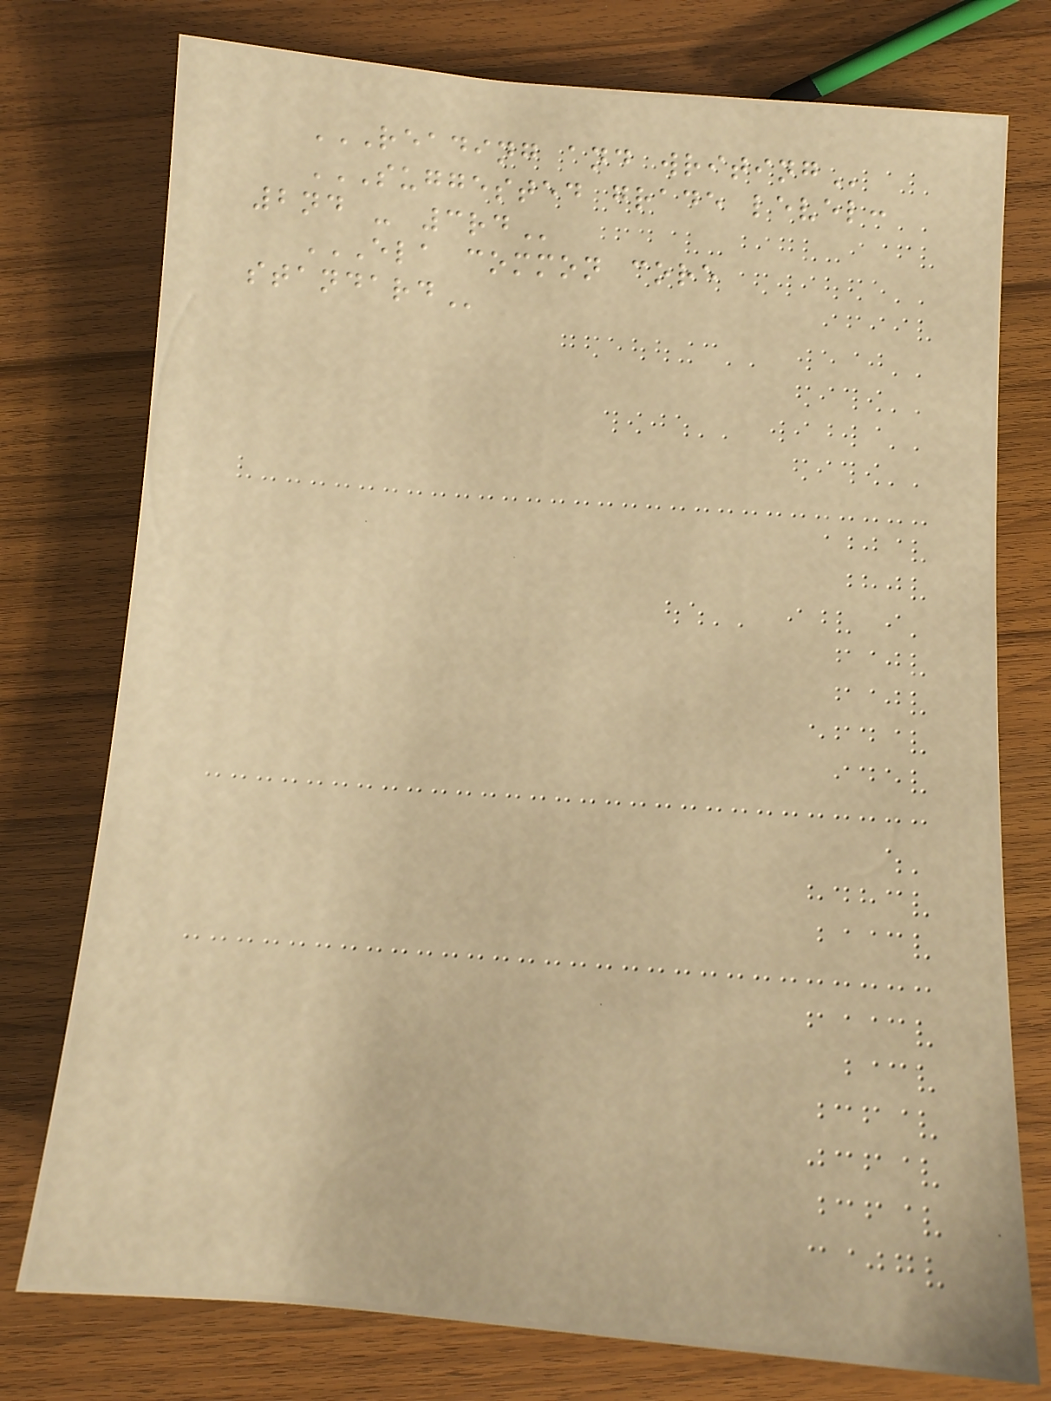READING AND WRITING
SUGGESTED GRADE LEVEL:
2ND - 3RD
ELA COMMON CORE
STANDARD
